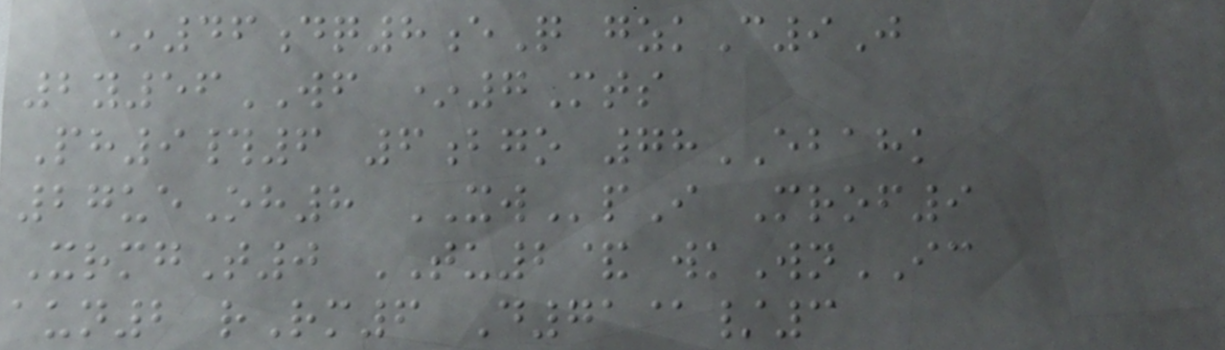*46dq8eQ gzkC9J
2y56WF *7Mts
Ph9#6 6bgo 78EBAHK
27ueOh8 XWpI Mrof9
XrmgT0 TU2& wkWnIC
aun2 rRm6 D71@/3
